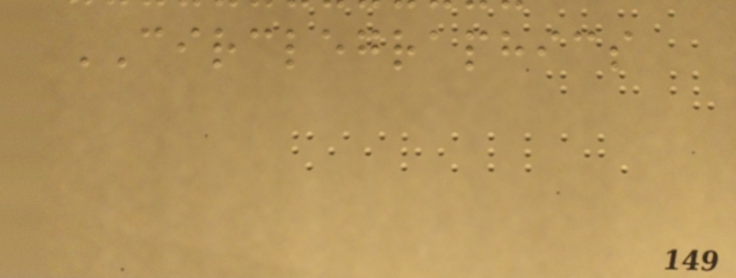CIRCLEGRAPHICS
